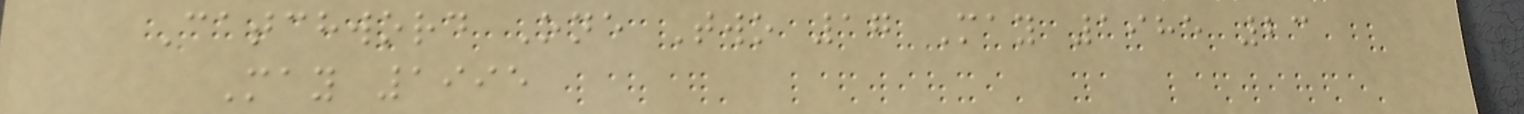Catchword One Two 17 May 1985 23
May 1995
